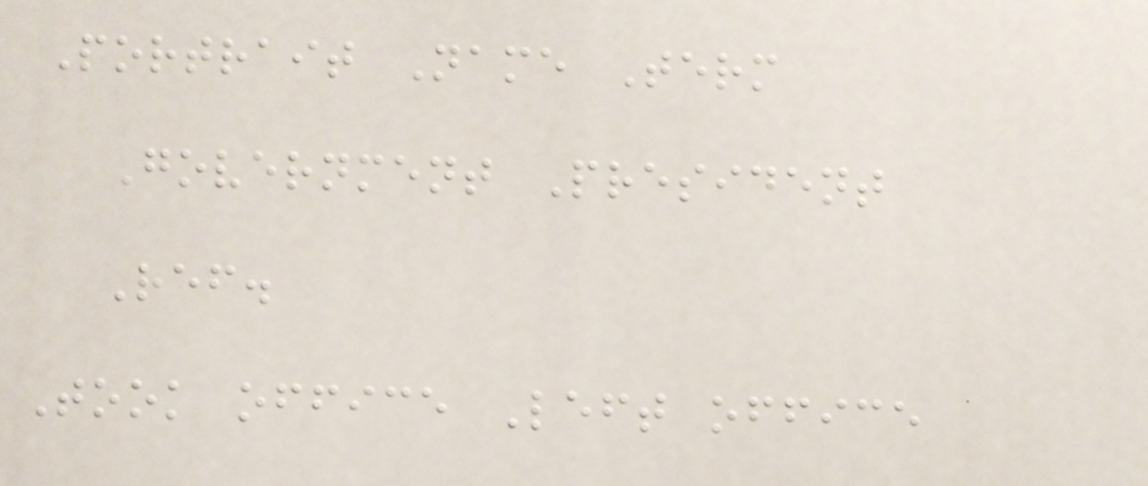Portrait Name Term
Government President
Ref.
Took office Left office
